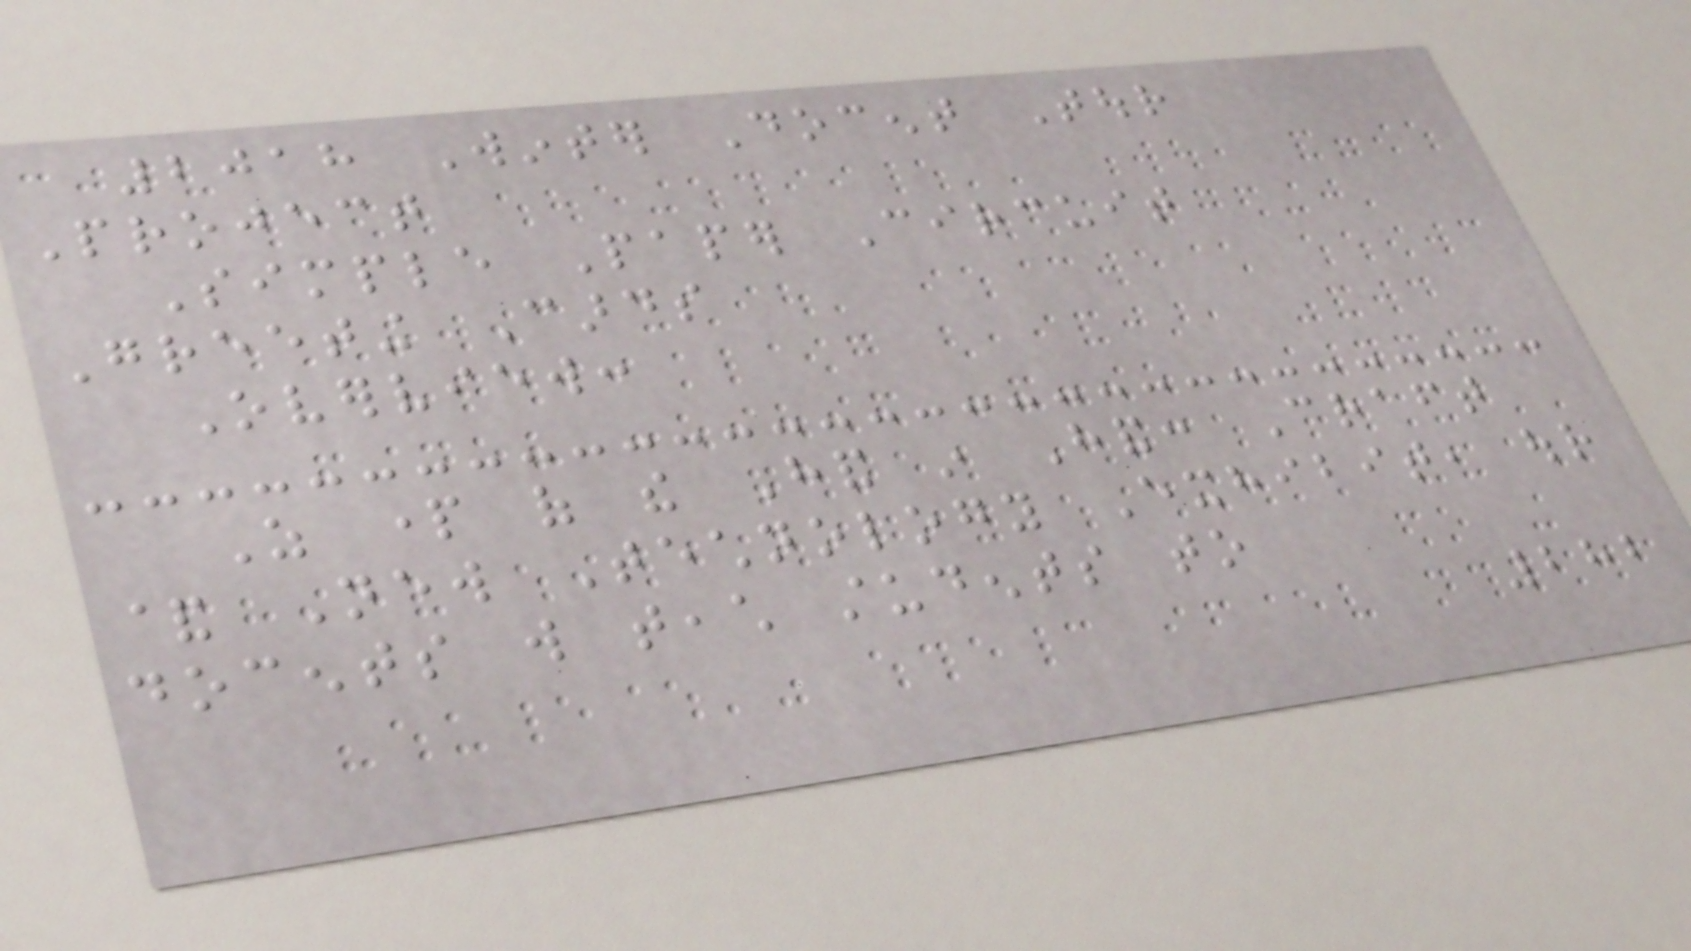2018 Winter Docent Tour
Project
Simple Paper Circuit
Greeting Cards
Overview:
As part of the Hand in Hand: Craft
& New Technology Exhibit, our
docents will teach students to
282
